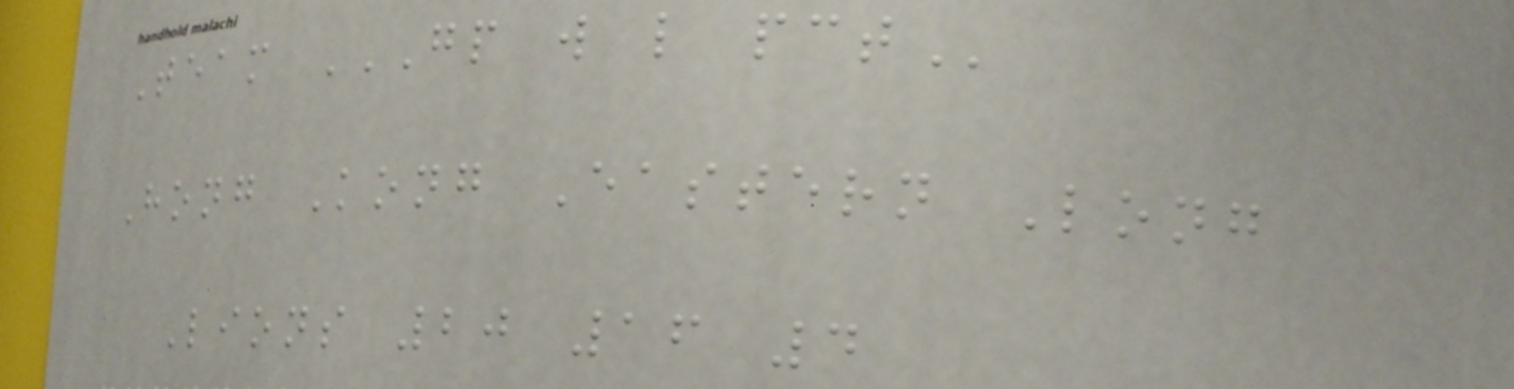Team GP W L PCT
Hong Kong Eastern Long
Lions 20 16 4
